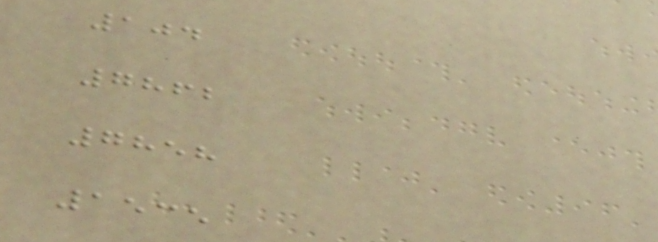104
7862
7858
1535
